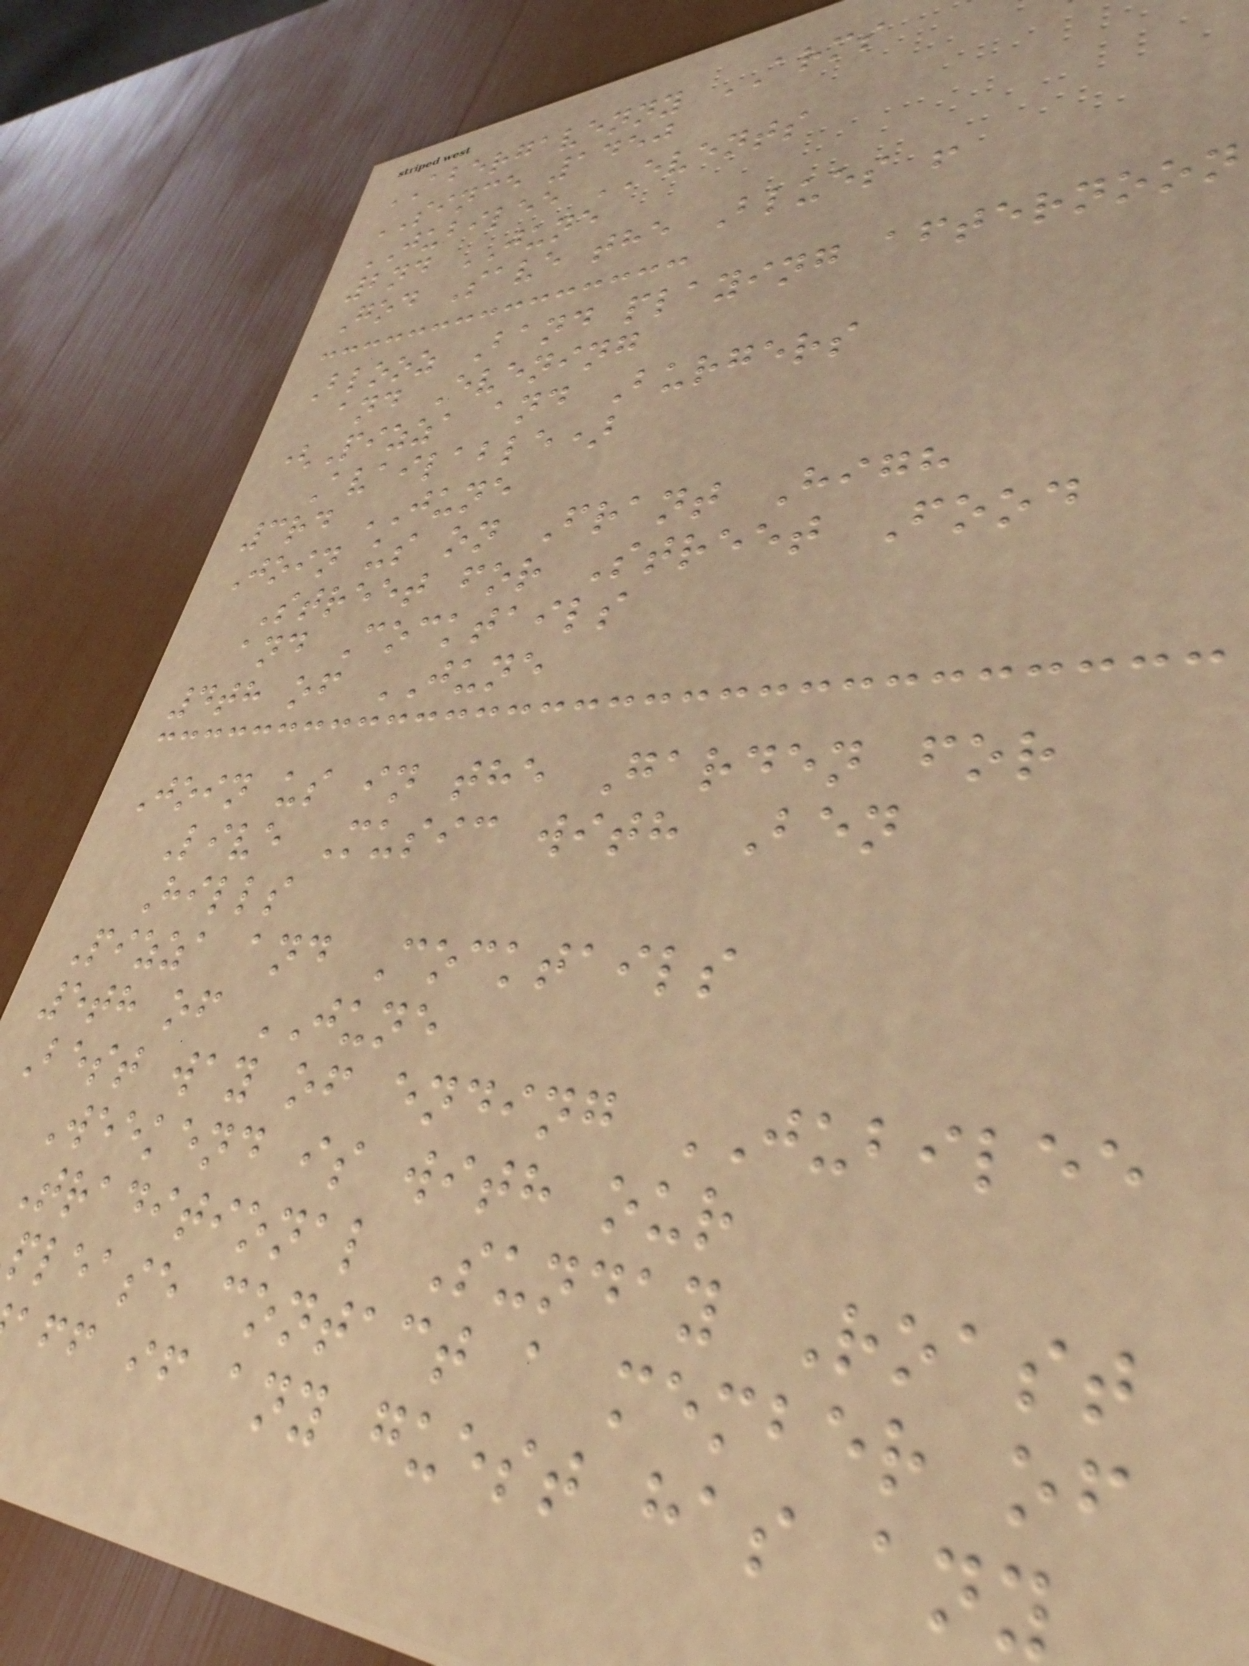ABERGAVENNY ARMS
SINCE 1450
JUBILEE EVENTS
2nd JUNE
God Save the Blues !
Blooz Band playing afternoon
and Evening
(Pizza and Burgers
Available)
3rd JUNE
Join us on Frant High
Street for Street Food
and Cocktails
4th of JUNE
Join us in the Garden for
Live Music with Ben
Hills
Pizza and Cocktails
5th of JUNE
Best way of ending JUBILEE
Weekend is with our
Traditional Sunday Roast
please contact a member of
aff if any guest has any
